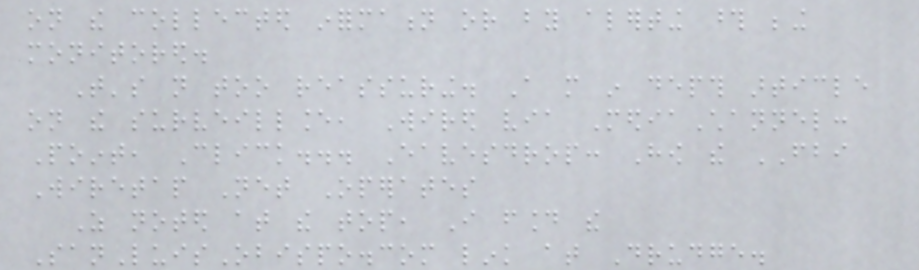on the collected information or by alerting those being
monitored.
That's not too reassuring. A more in depth article
on the surveillance, Wired via MediaChannel:
Point, Click... Eavesdrop: How the FBI
Wiretap Net Operates
As noted at the top, I found the
SanLuisObispo.com link at Drudge.
